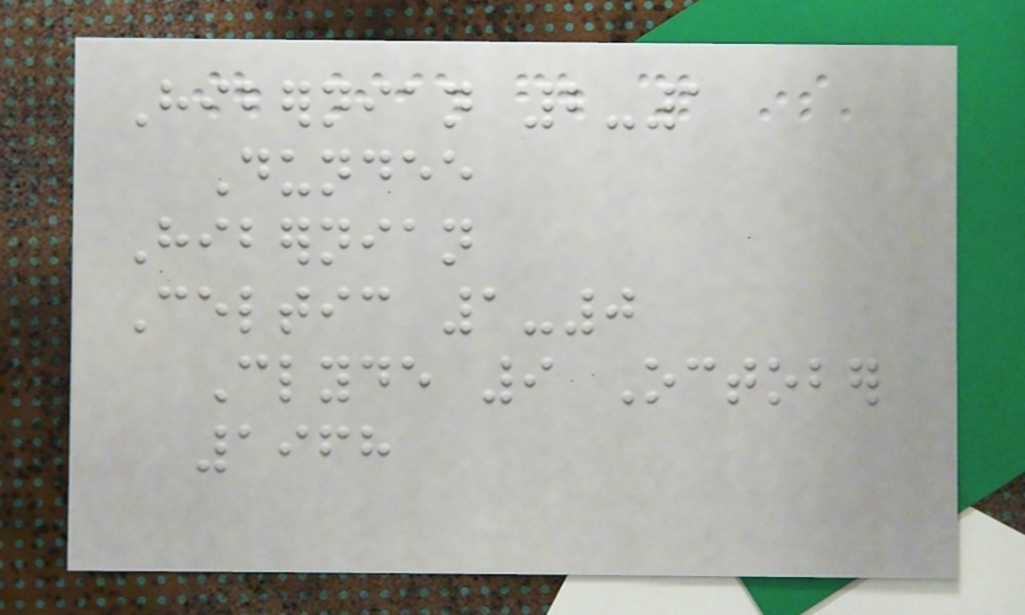Hibernian 2-1
Dundee
Hibernian
Celtic 1-0
Clyde 9 October
1968
